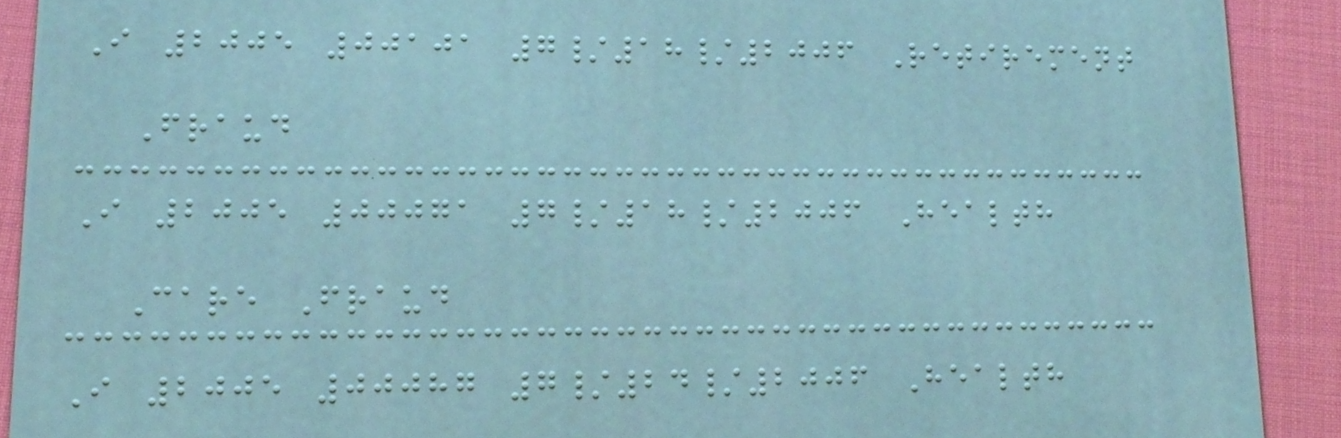I 2005 00101 7/18/2006 Retirement
Fraud
I 2005 00071 7/18/2006 Health
Care Fraud
I 2005 00087 7/24/2006 Health
